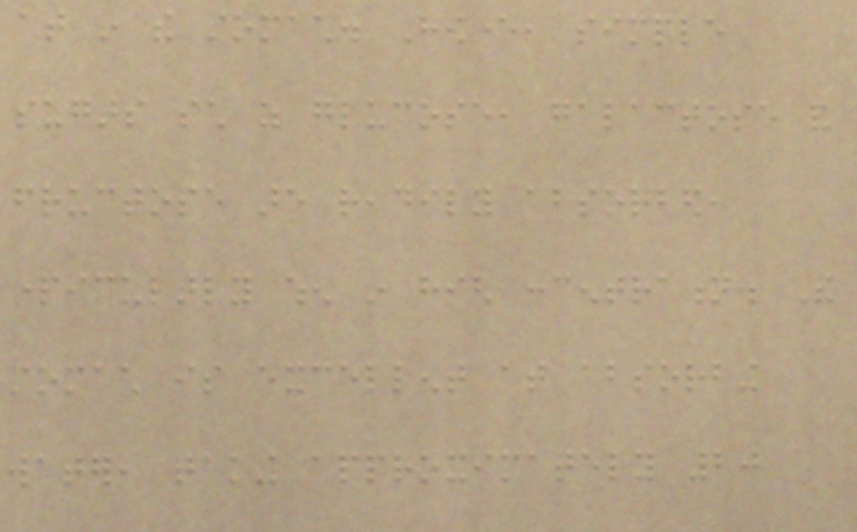at in the stomach. However, simple
sugars such as glucose, galactose and
fructose are readily absorbed,
particularly when in high concentration. The
stomach is excellent at absorbing
water, taking approximately 20
